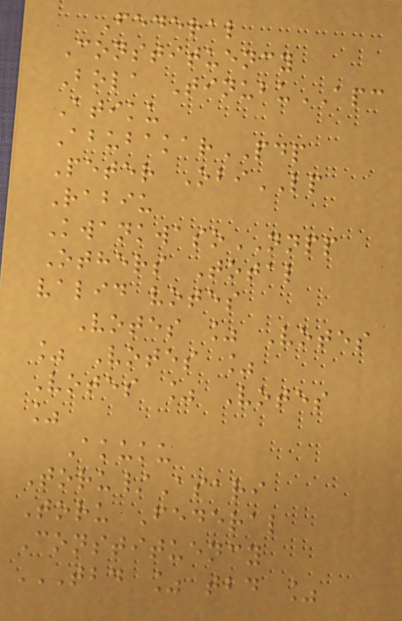Federal
Constituency
Bola TinubuAPC
Atiku
AbubakarPDP
Peter ObiLP
Rabiu
KwankwasoNNPP
Others Total
valid votes
Votes % Votes
% Votes %
Votes % Votes
%
Akuku
Toru/Asari
Toru Federal
Constituency
TBD % TBD %
